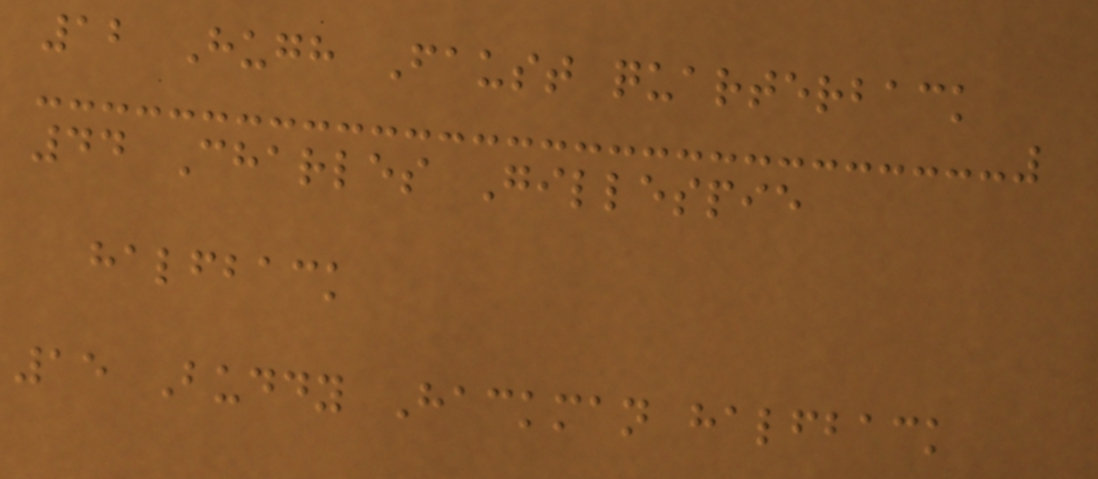12 Hugh Faust quarterback
44 Charles Gillespie
halfback
15 Buddy Hackman halfback
